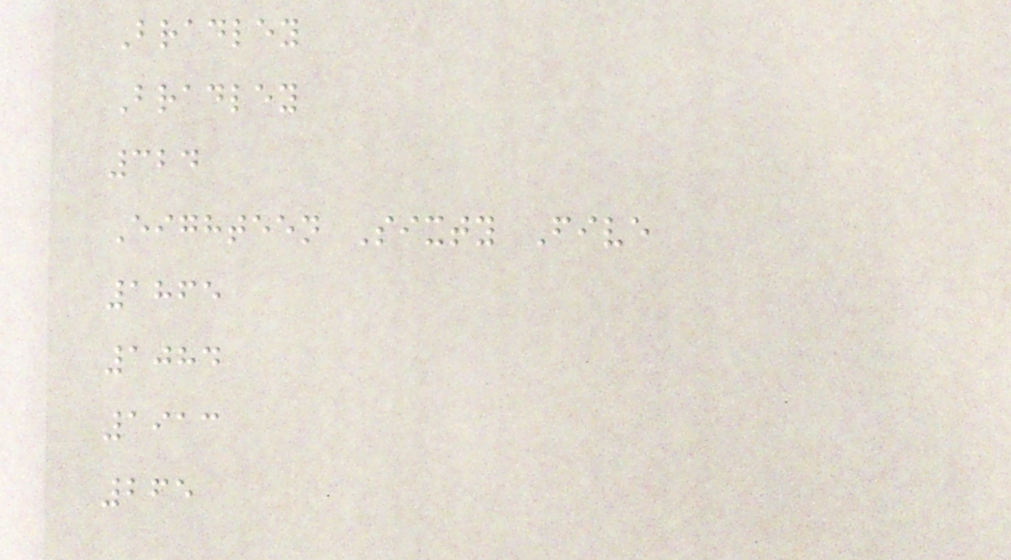Bradley
Bradley
324
Eighteen Sixty Five
1865
1084
1913
265
